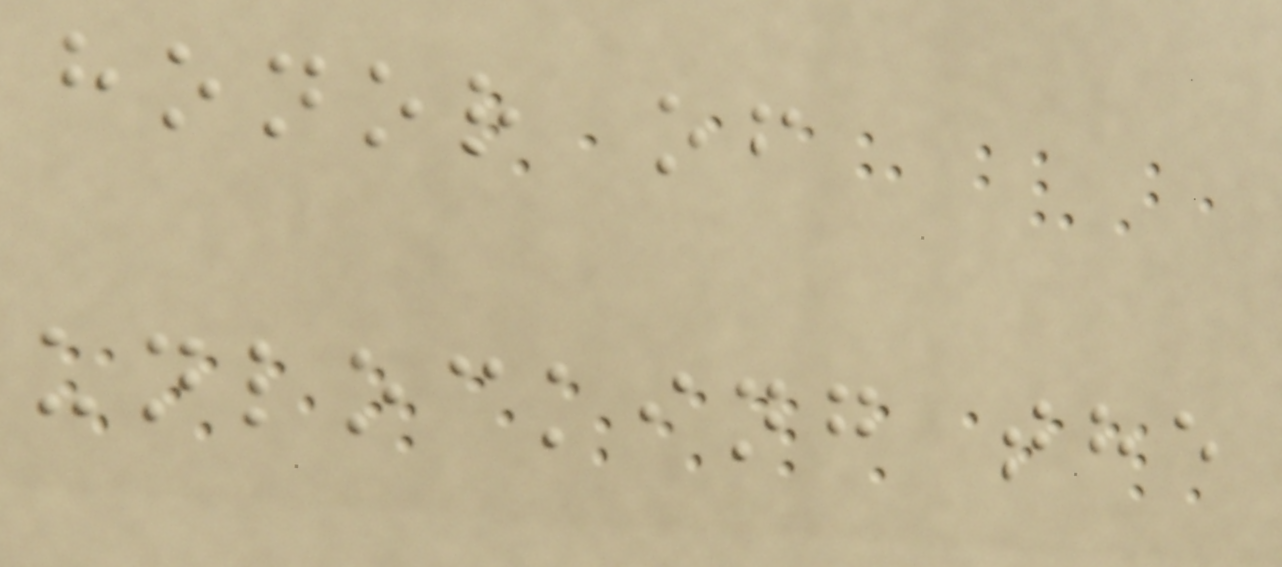honor of
unlocking the
